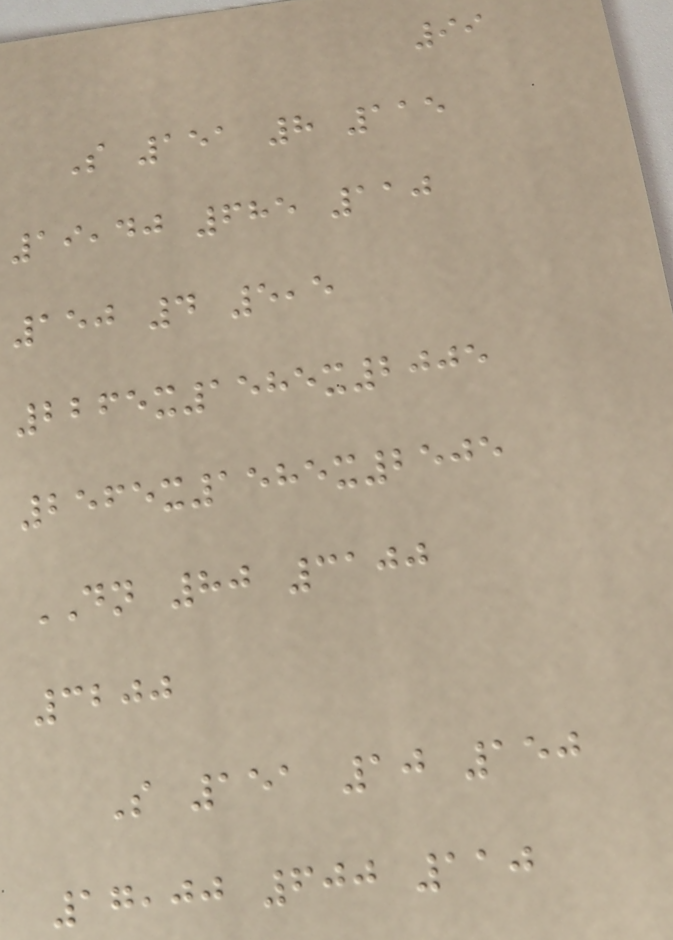99
S 151 8 115
19,40 685 110
150 4 5,5
2265x1585x2005
2565x1585x2505
DN 80 3100
3200
S 151 10 150
17,00 600 110
